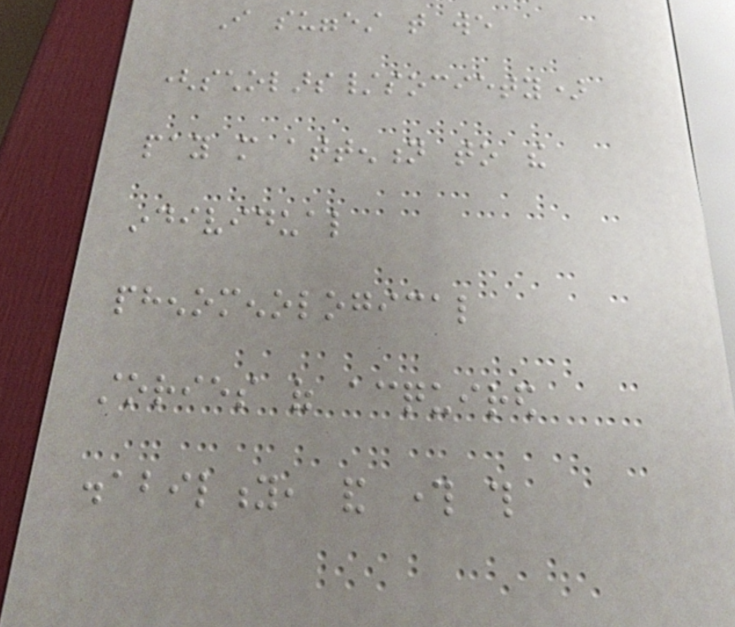I suggest that we
(scholars/society)
pay more attention to the
individual
phenomenological
stories of acquired
disability, and through this
